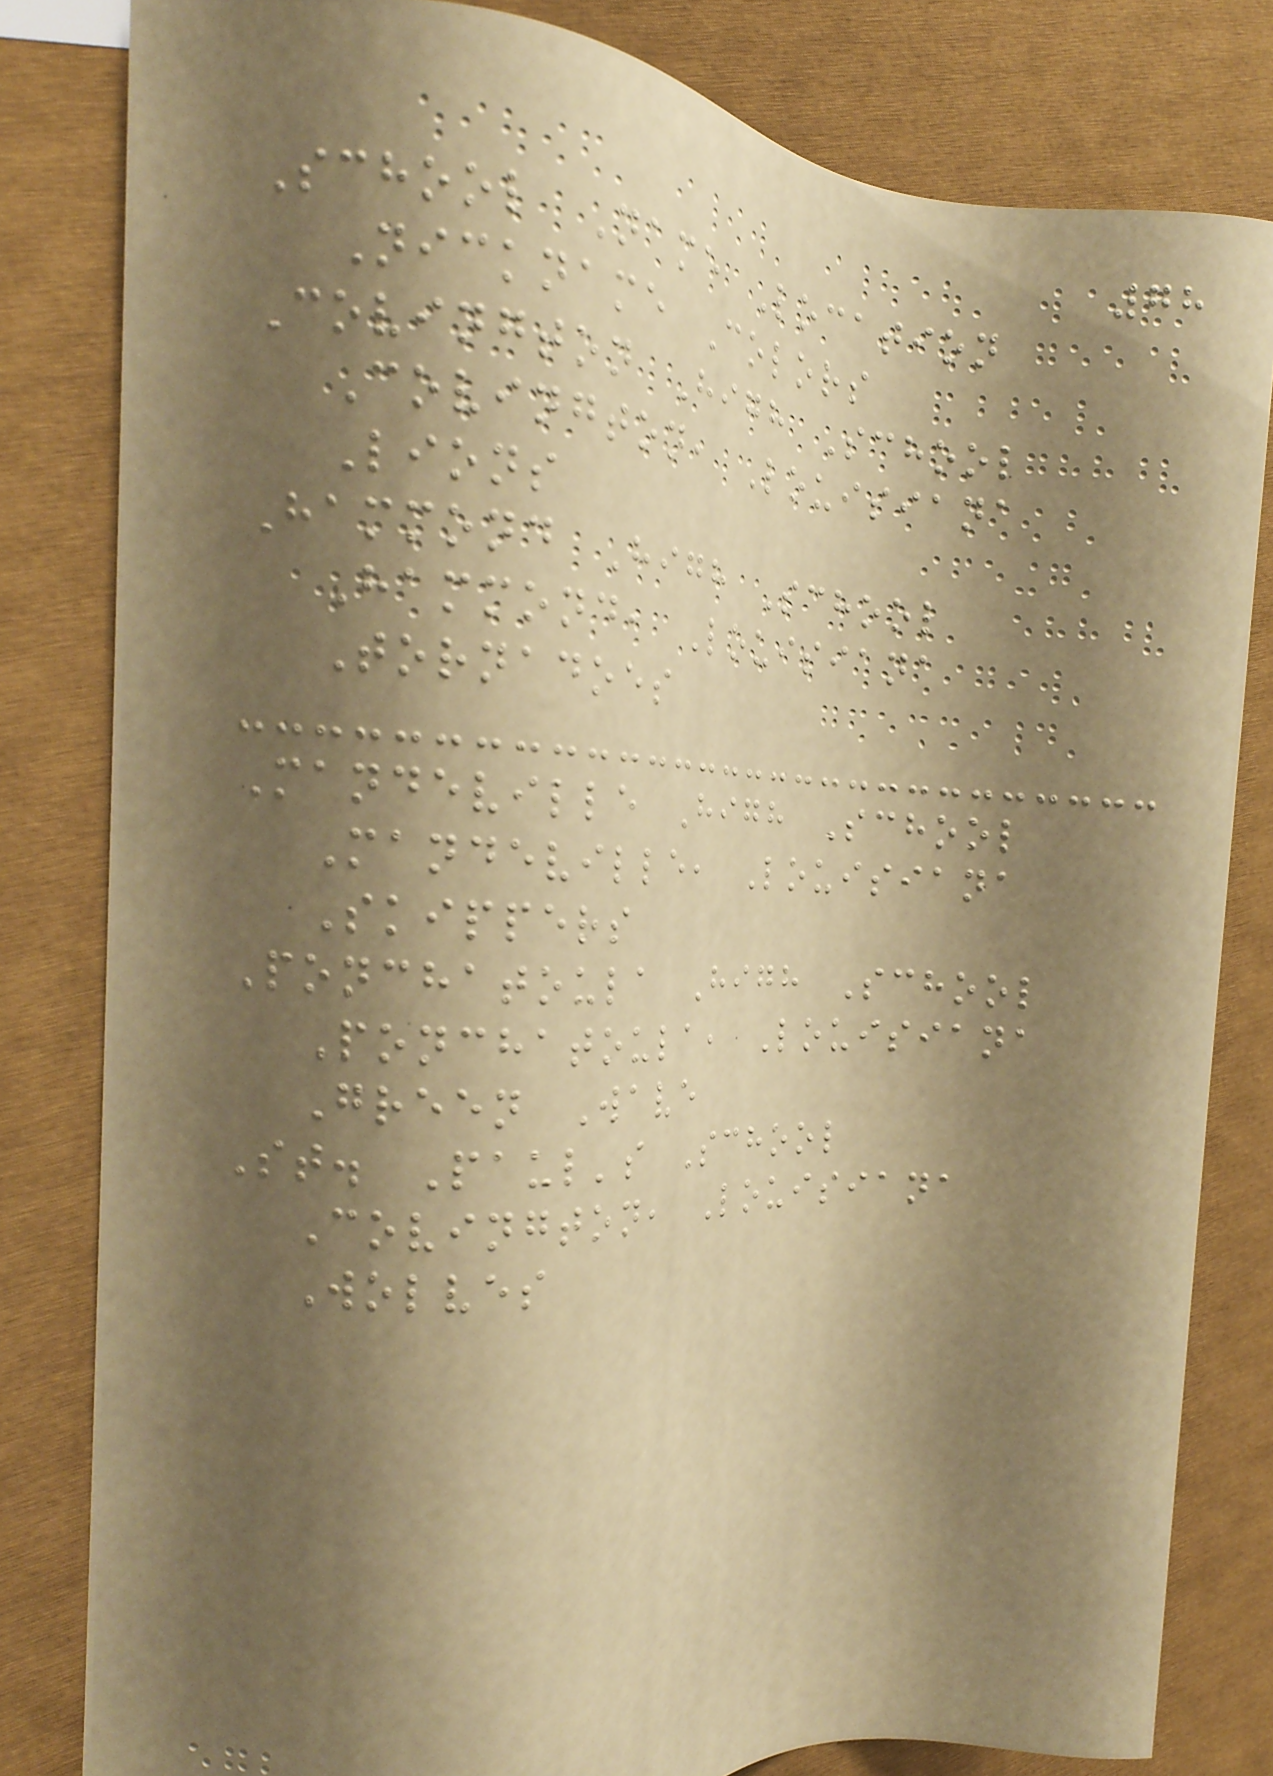78
School Name Location
Nickname Colors
Covington High School
Covington, Louisiana
Lions
Hammond High School
Hammond, Louisiana
Tornadoes
Mandeville High School
Mandeville, Louisiana
Skippers
Ponchatoula High School
Ponchatoula, Louisiana
Green Wave
St. Paul's School
Covington, Louisiana
Wolves
